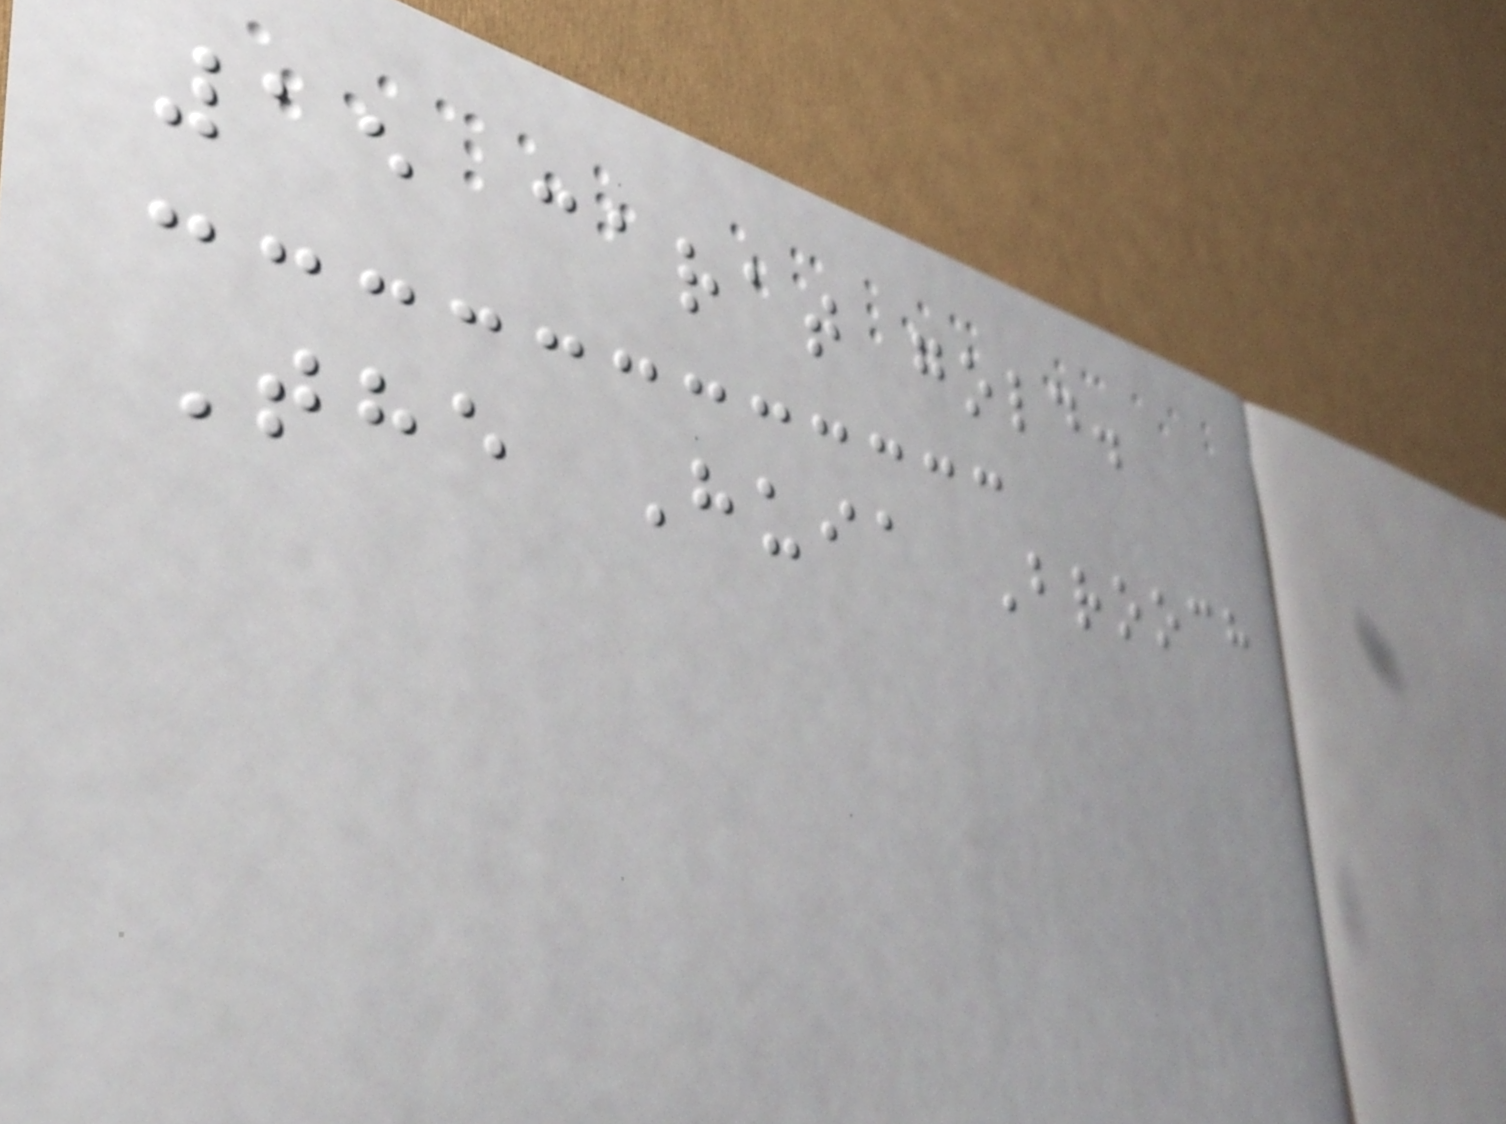15 carat gold.
The Huia Brooch
